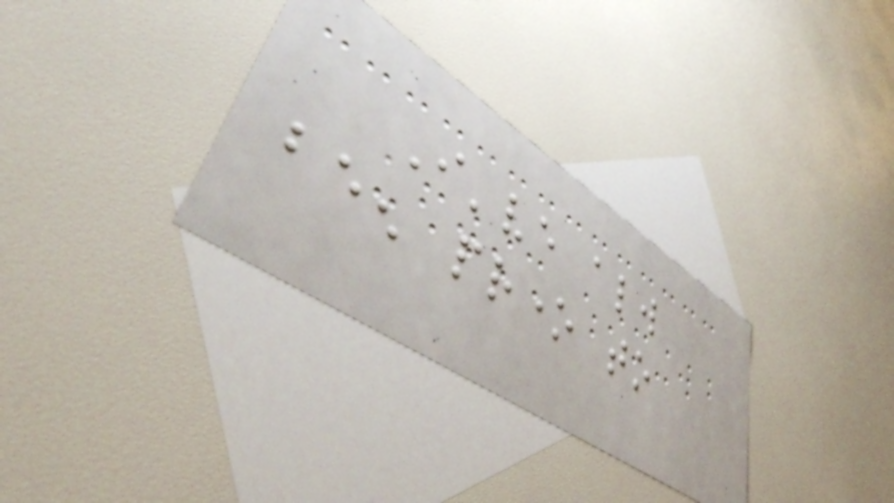I've always
been prone to
